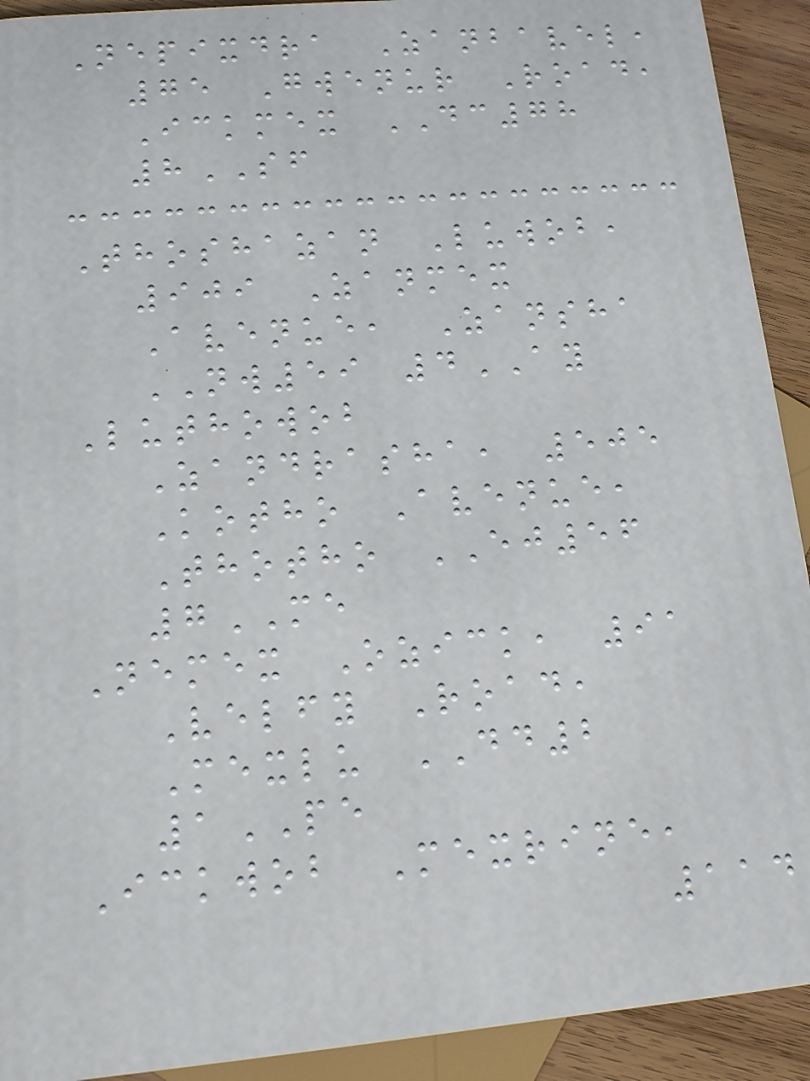Nepixdra Zanbavel,
75 Gwenur Road,
Ickmex DC78
8SF
Thoshazan Luwob,
909 Zanmex
Avenue, Zansha
NW59 4AY
Luthowob
Zandrasha, 505
Kotho Avenue,
Thotho EJ56
7ME
Nemex Ozick, 91
Velfy Road,
Mexlu DD2
1PE
Ickwob Mexrine,
114
